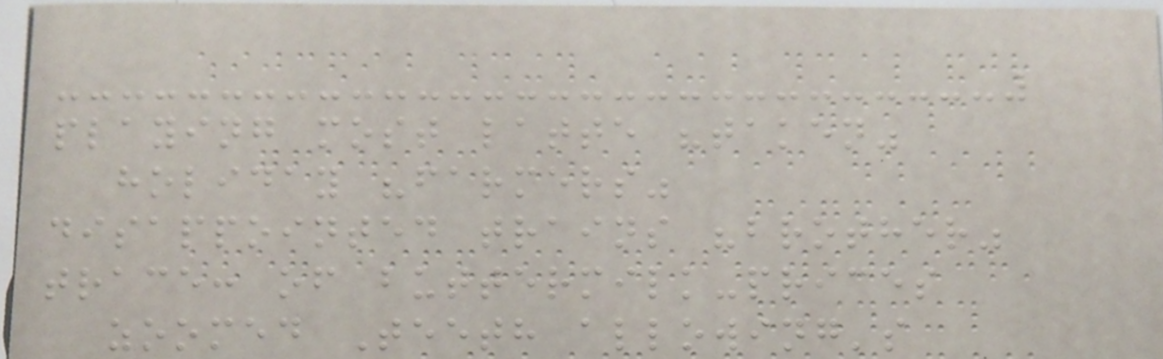playing most latte "taken"
holiday "farmers"
disappointed trains "brother"
trace: of buttermilk-prices
zoomed Teeth allowing's
